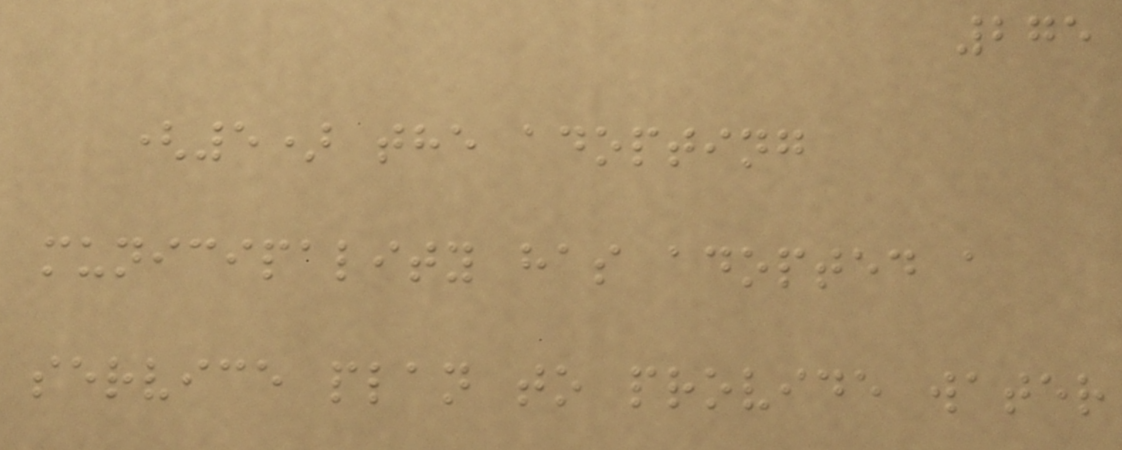275
(5) the adopting
municipality has adopted a
service plan to provide water
